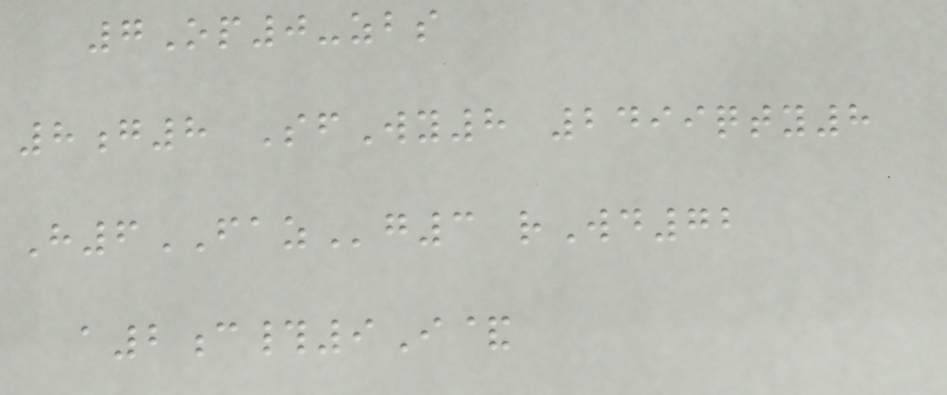7Op0-zbs
8g8 SfWy8 2499qty8
H6FAZg3 rWd72
a2c#9I&
